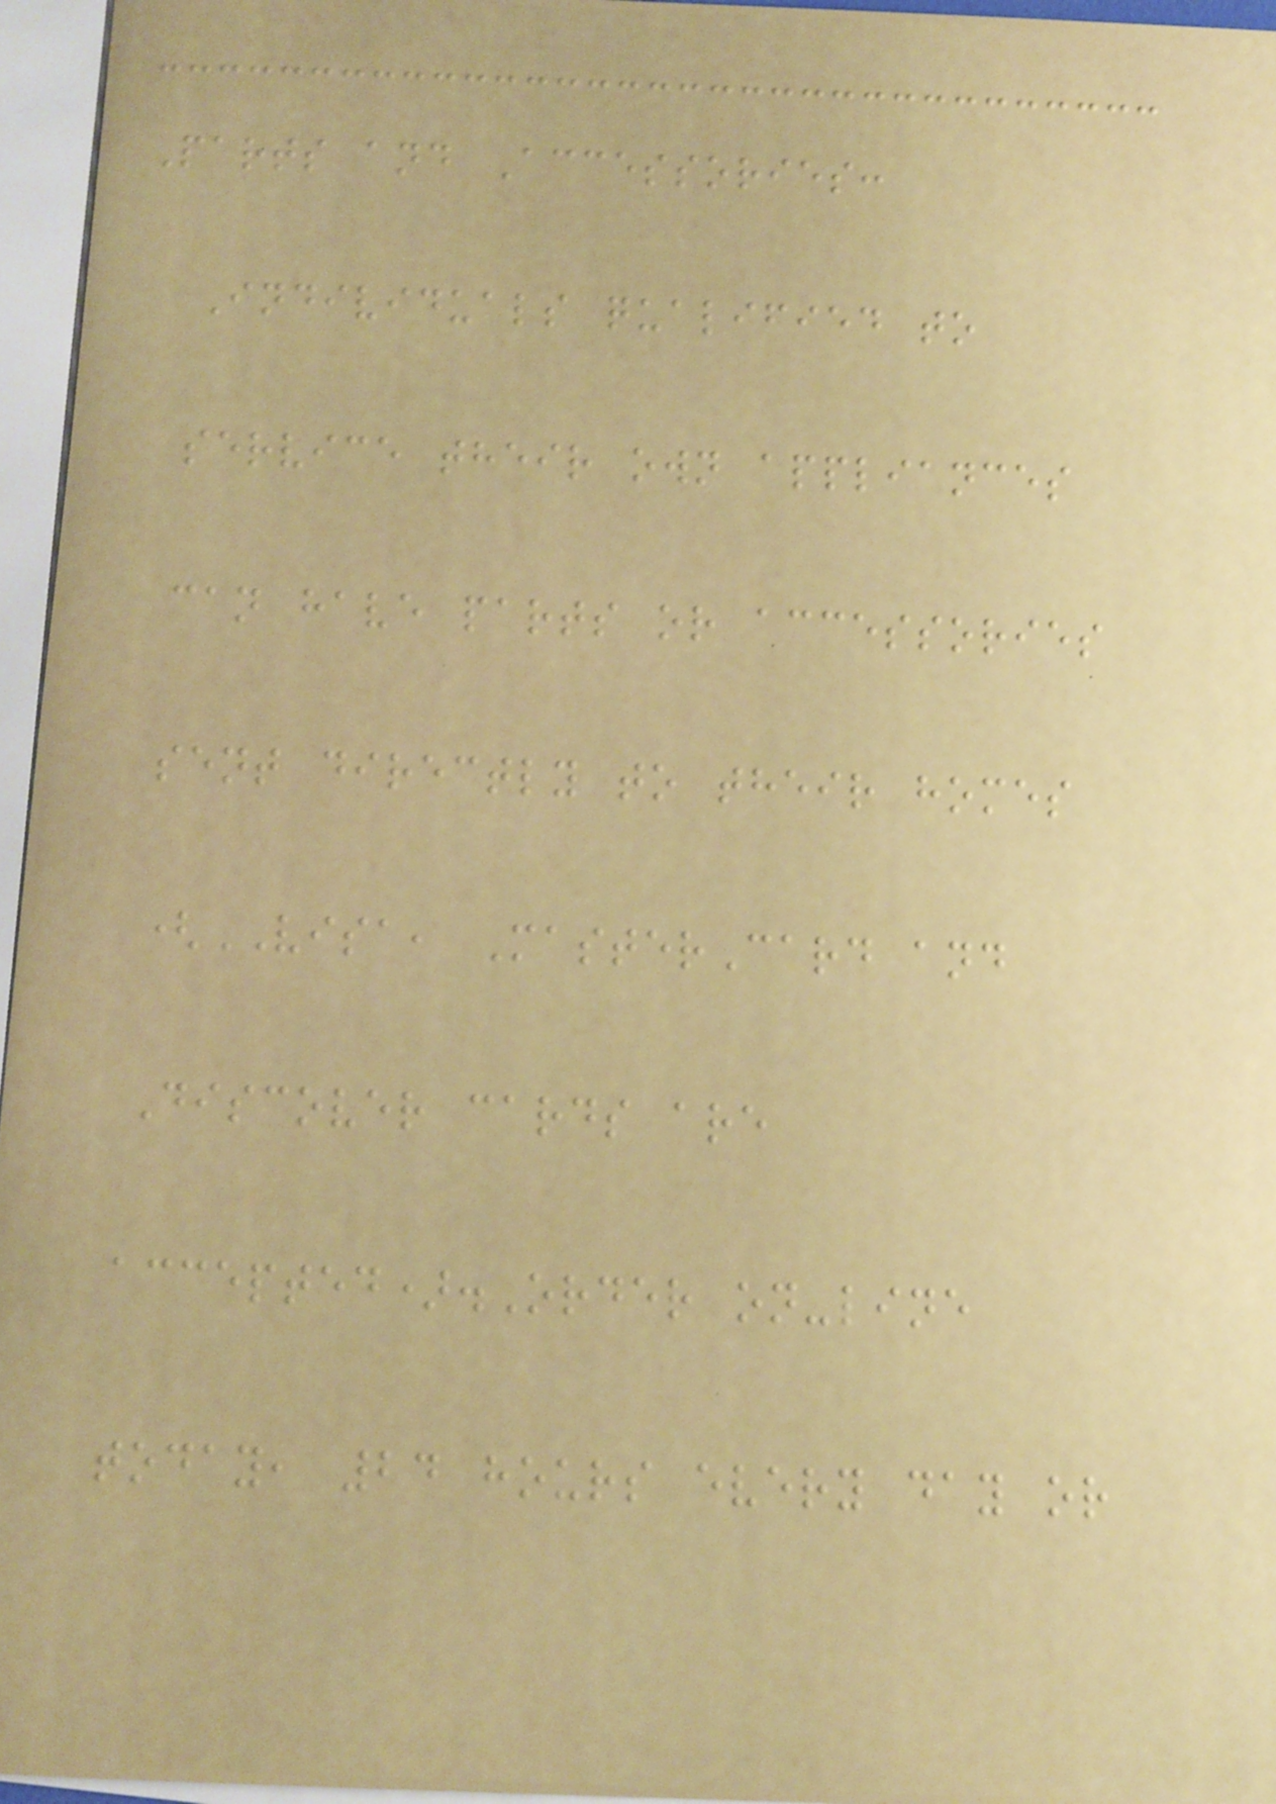Parts and Accessories:
Individuals qualified to
service their own appliances
can have parts or accessories
sent directly to their homes
(VISA, MasterCard and
Discover cards are
accepted).Order on-line
today, 24 hours every day or
